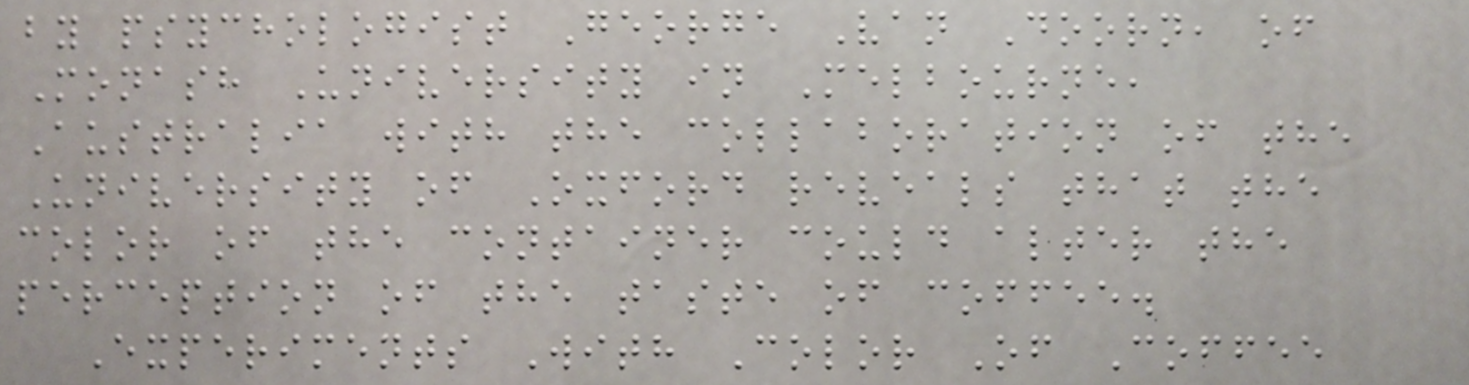by psychologist George Van Doorn, of
Monash University in Melbourne,
Australia with the collaboration of the
University of Oxford reveals that the
color of the container could alter the
perception of the taste of coffee.
Experiments With Color Of Coffee
